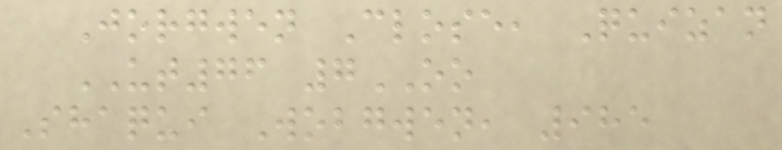Jorgwen Close, Quizan
UT76 7OO
Shaqui Wobgwen, 985
